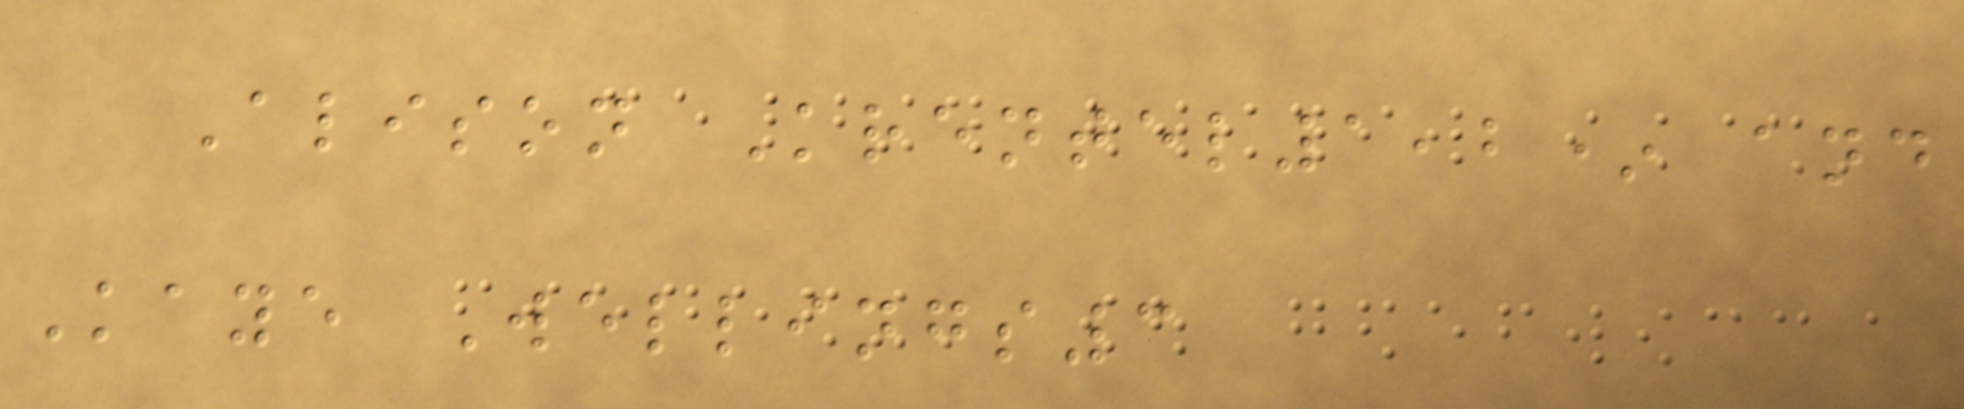Alison Krentel1,2* and
Kaye Wellings3
